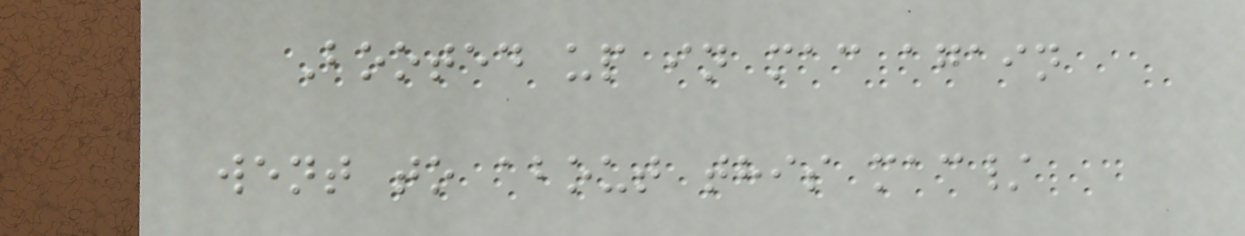Booted up in mac again
went to about this mac/
